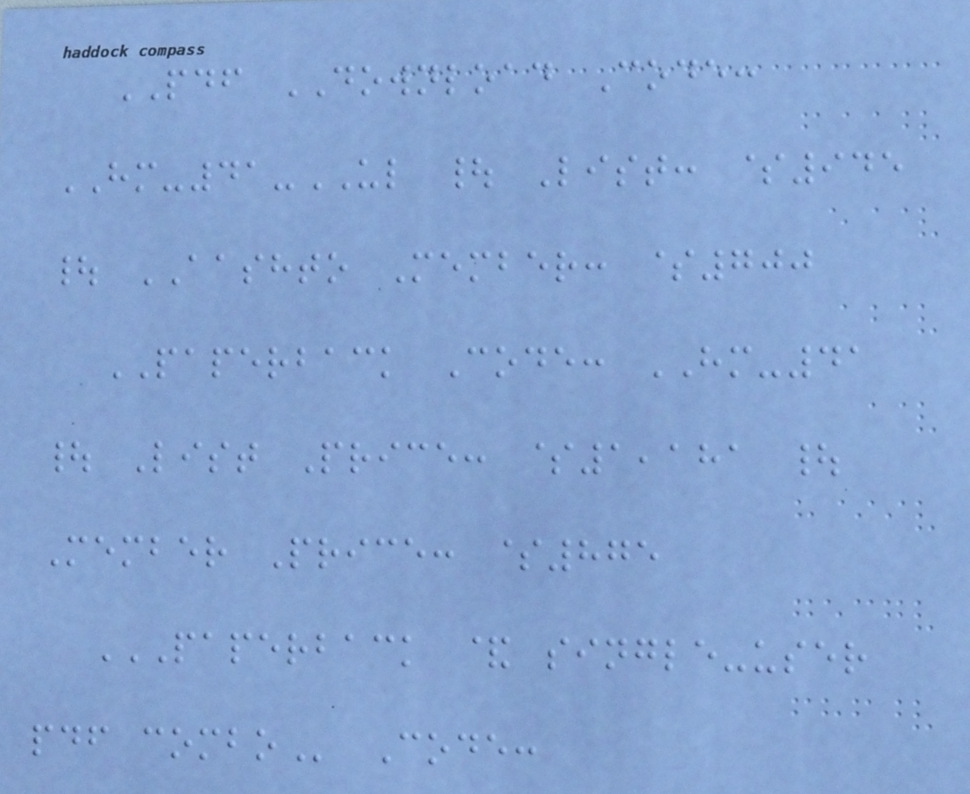PDF DOWNLOAD Code:
HM-41-UL | List: $945
| AASHTO Member: $700
PAPERBACK Code: HM-41
| List Price: $1,181 |
Member Price: $875
PAPERBACK & SINGLE-USER
PDF COMBO Code:
